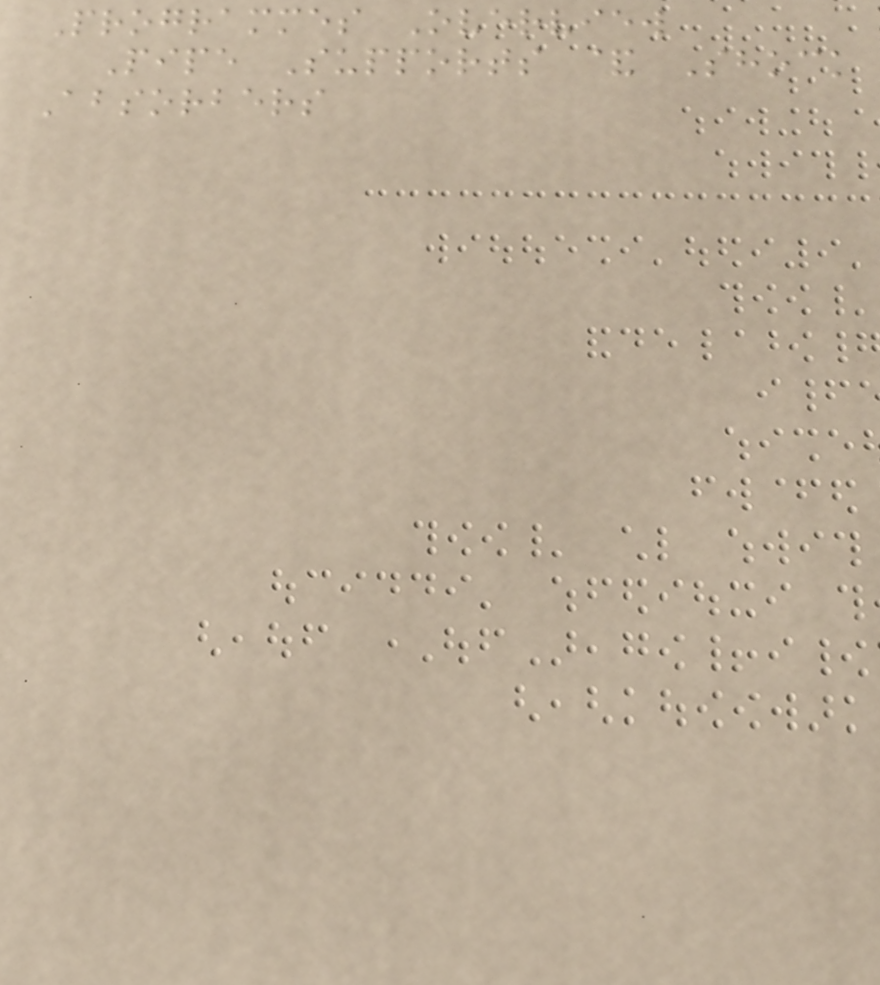Programmes Overview
Pipe Supports & Shock
Absorbers
